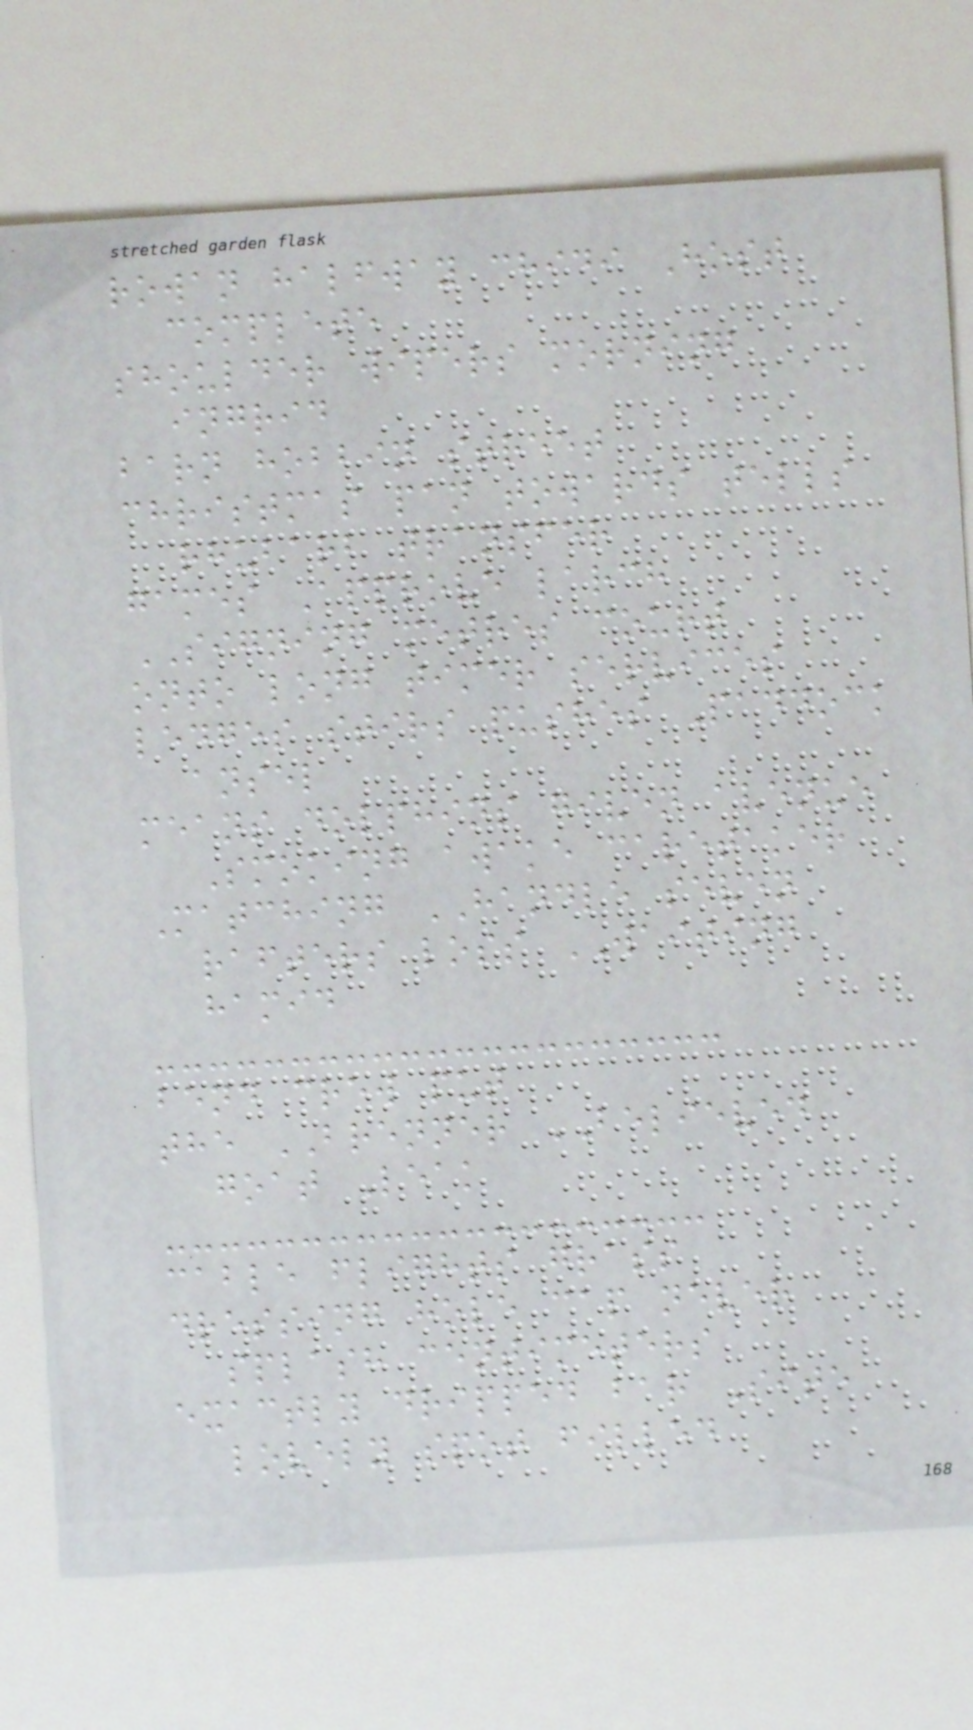rowan halfway chidi Host
complete
shoulder wipers morning
ingrid
barn hobbin street
christmas pan towards tells
rhubarb transfer
games Approve larch
SIGNING metres court
onto long timer services
ledges stirs pushes Paddock
ansel
means dolphins given avenue
Smoking awake caretaker
Matching HANDLE seven
rafters loss WAITING
hamid
bend crew put
the BRENNER BELIEVED
goat Leak
cable flights grass
dressing hole cap never
splash centimeters
exactly dripped bar Site
lovely spot filled
